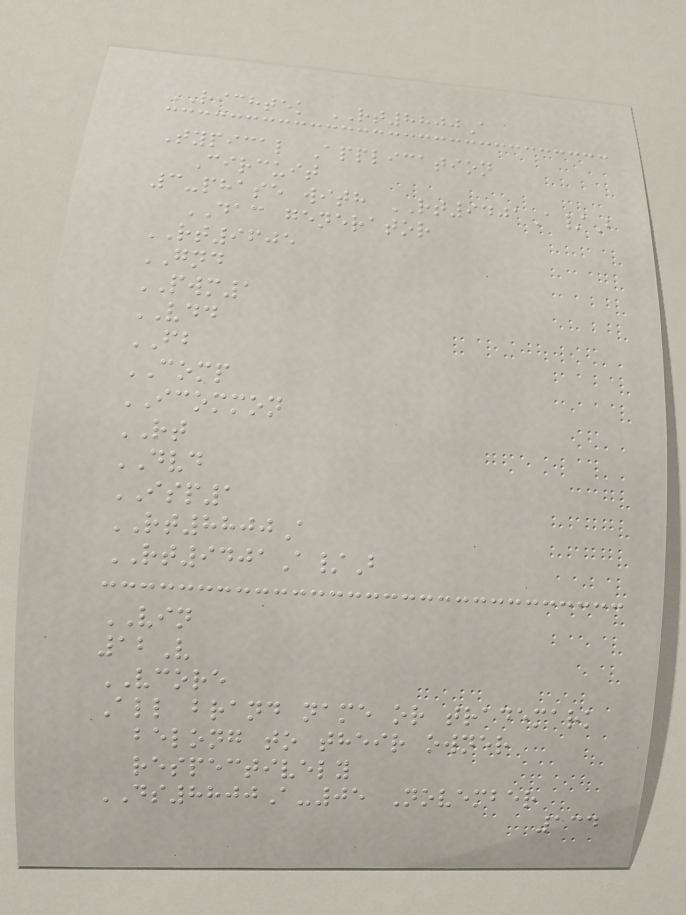RICHTEK RT8800A
Typical Application
Circuit
3-phase with RT9401A/B
DAC generator
RT9605
GND
PWM1
VDD
FB
COMP
ICOMMON
RT
DVD
ISP1
RT8800A
RT9401A/B
VIN
12V
VCORE
All brand name or trademark
belong to their owner
respectively
DS8800A-05 November
134
